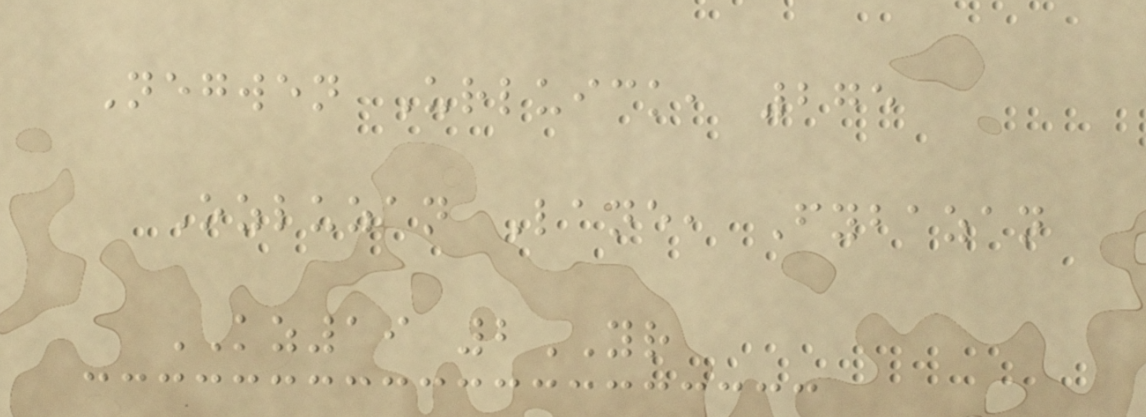Negwen Urluick, 275
Ozluzan Lane, Fybazan
KZ19 2YR
